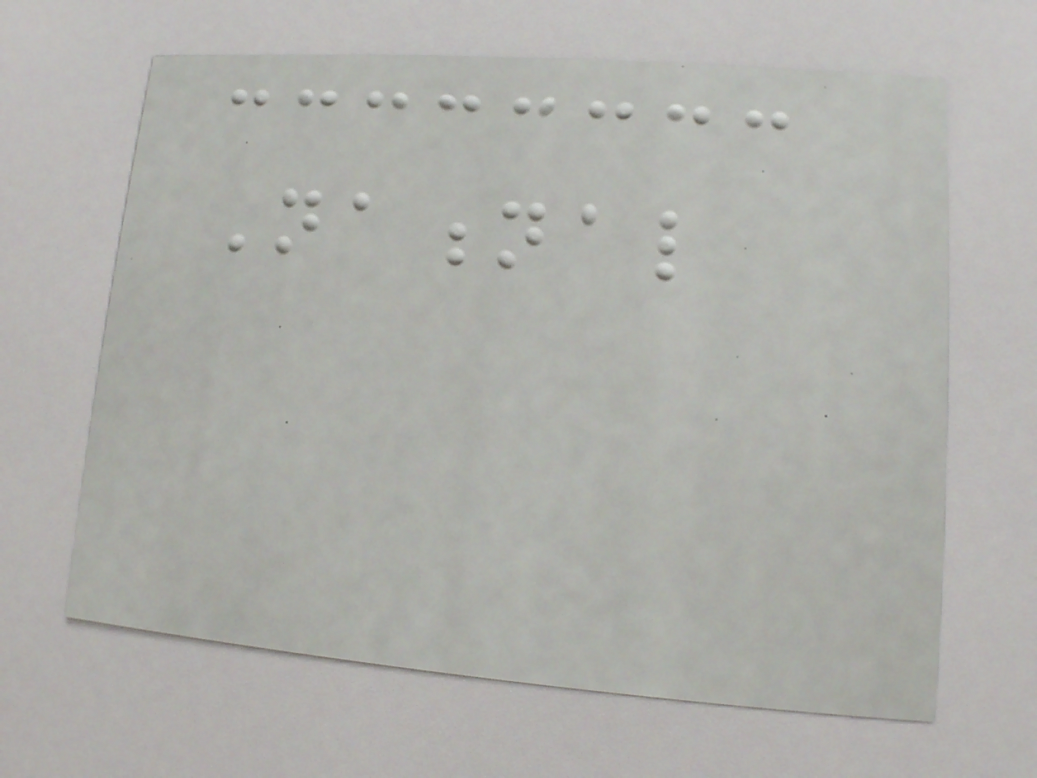National
